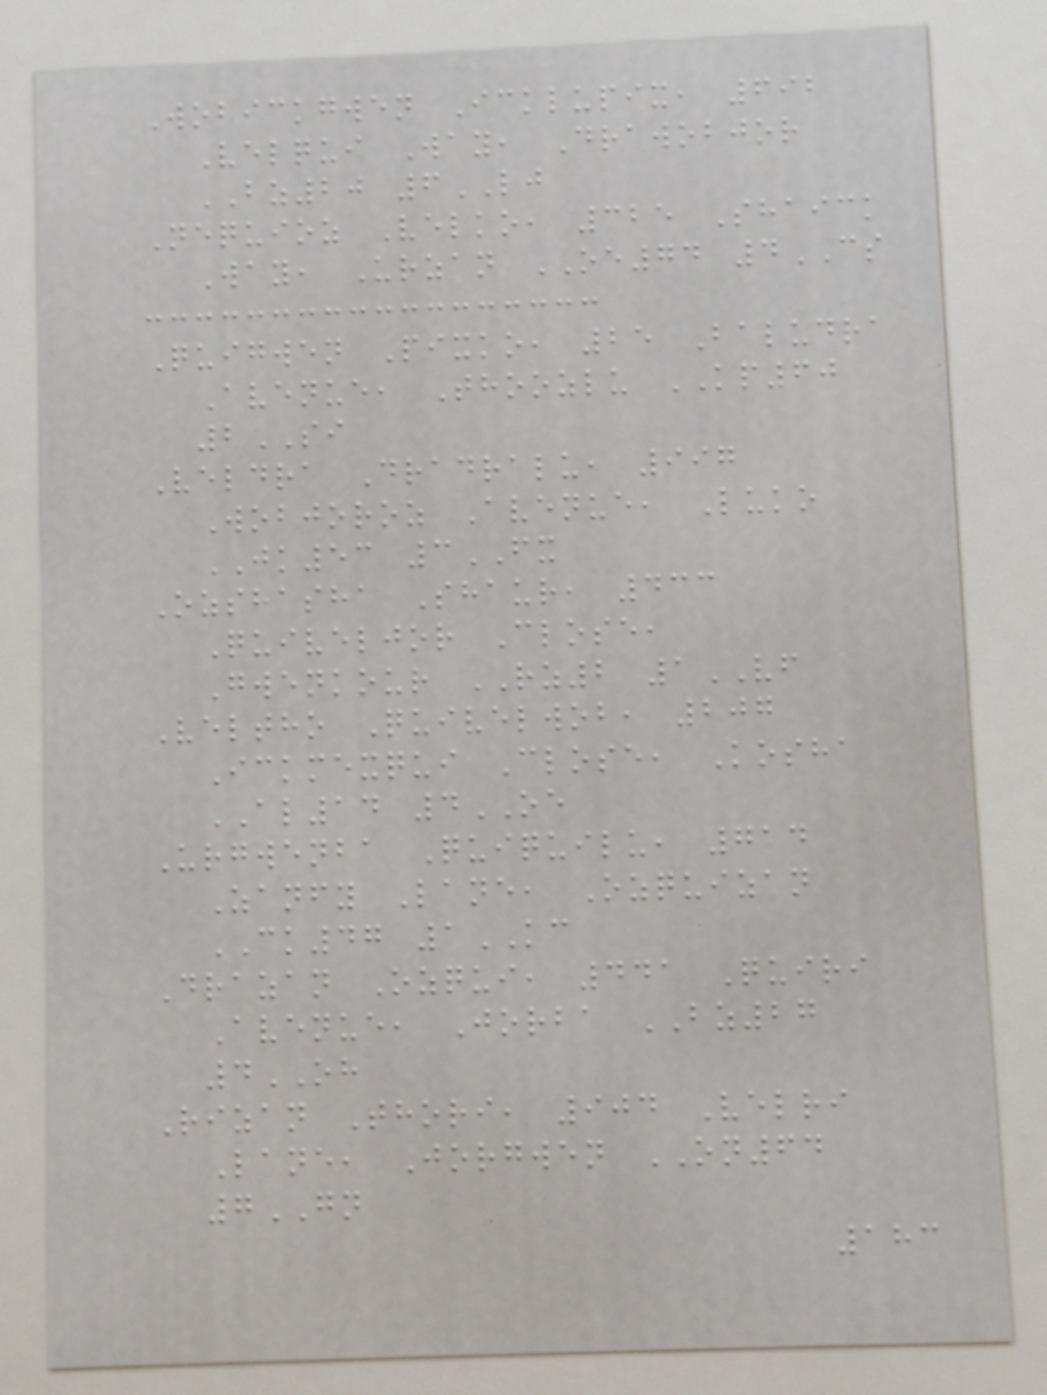Wobickgwen Icklupix, 692
Velqui Way, Drawobjor
BZ20 6LJ
Nequioz Velko, 325 Shaick
Way, Urzan OE74 4CS
Quigwen Pixko, 25 Baludra
Avenue, Thoozlu KP60
2SI
Veldra Dradralu, 997
Wobjoroz Avenue, Luko
JK53 3FX
Ozshasha Shaur, 433
Quiveljor Close,
Gwenkour RZ2 1VF
Veltho Quivelwob, 207
Ickmexqui Close, Kosha
AL14 4OE
Urgwenba Quiquilu, 714
Zanfy Lane, Ozquizan
CK47 1KC
Drazan Ozqui, 441 Quiri
Avenue, Jorba BZ27
4OH
Rizan Thori, 904 Velri
Lane, Jorgwen ON64
7GN
183
